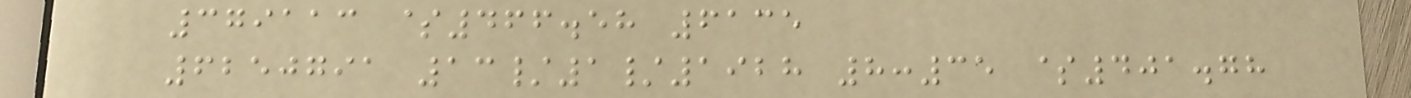379113 $466.58 6135
6250791 13/1/1928 8:35 $401.78
